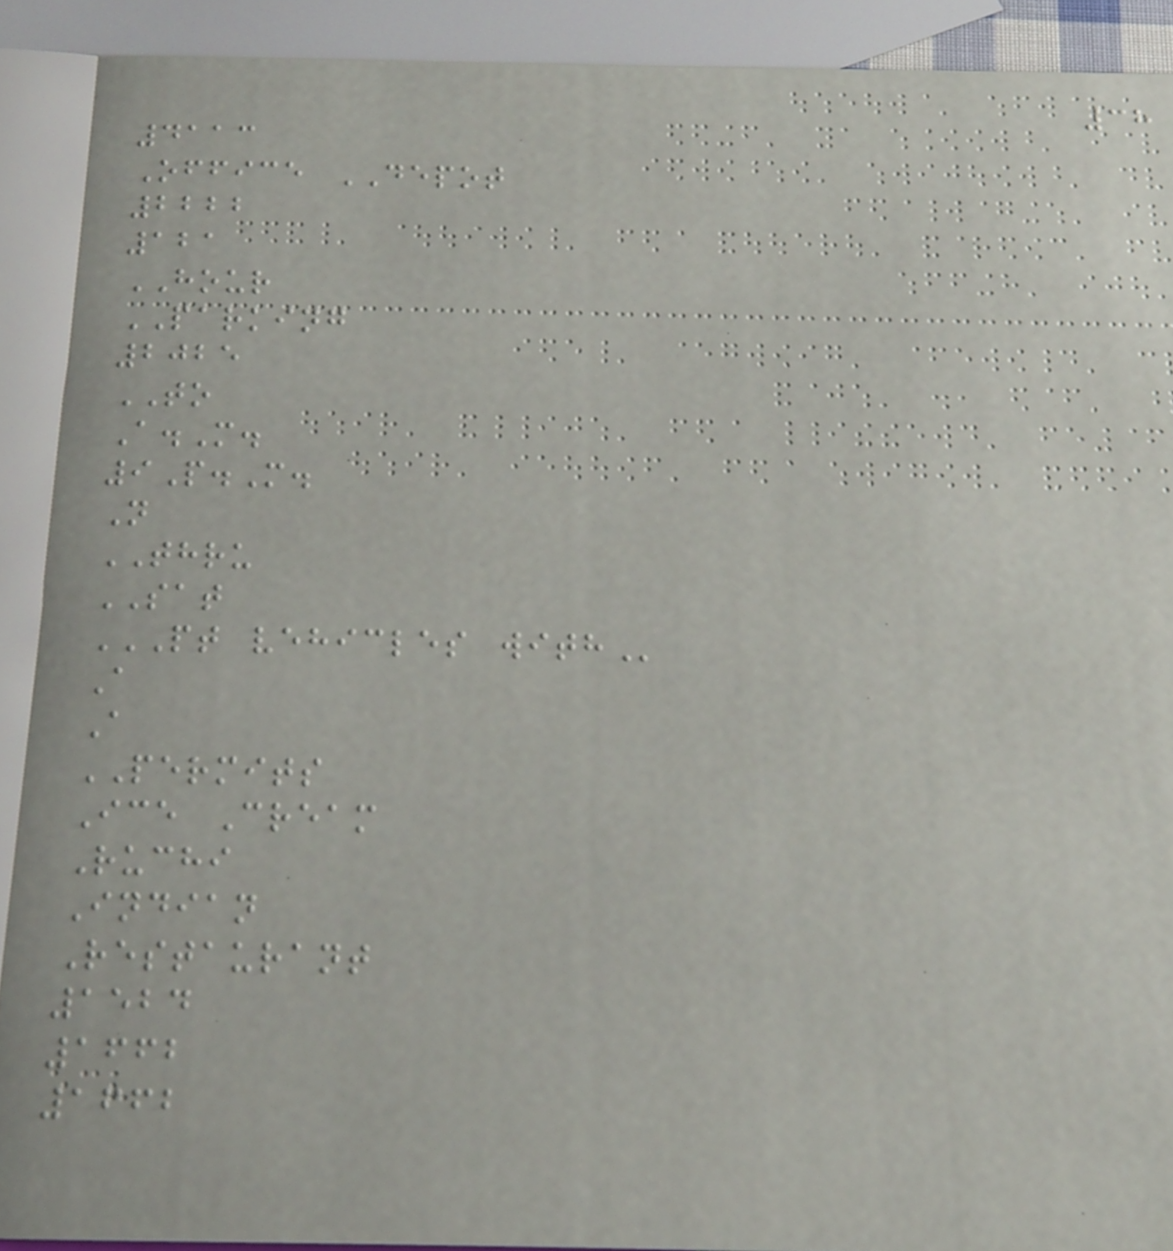38
4113
Office DEPOT
2222
121
HOUR
PARKING
2025
TO
A.M.
9P.M.
N
THRU
SAT
PT VEHICLES WITH
A
A
PERMITS
Ice Cream
Ruchi
Indian
Restaurant
1524
1662
1662
